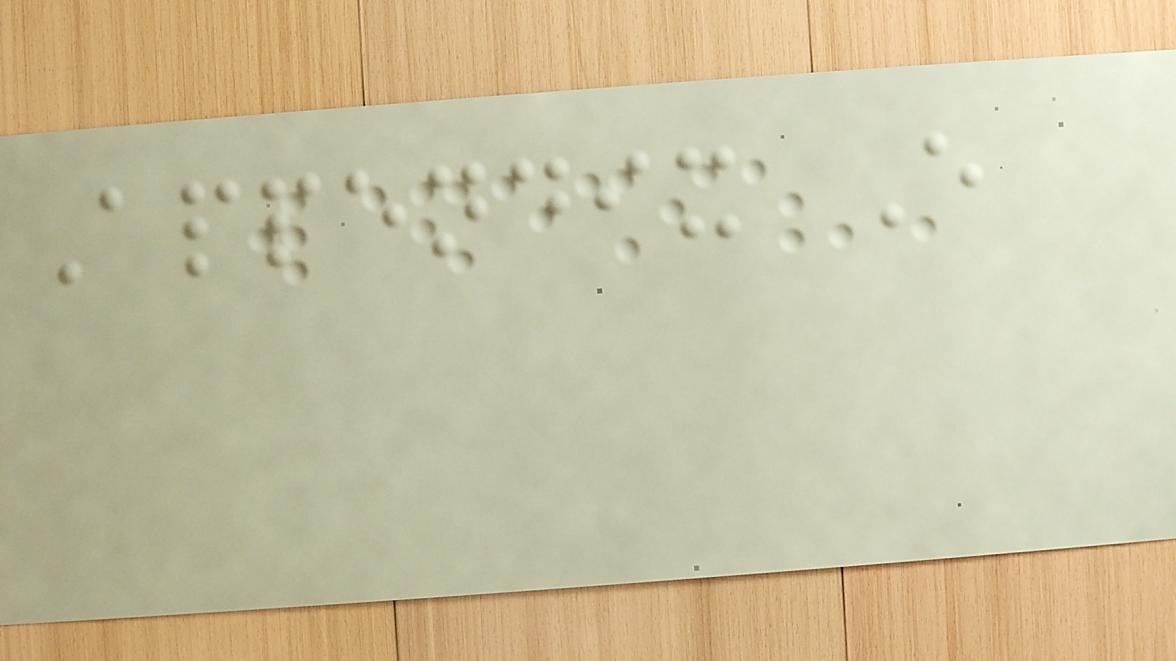Appendix E
